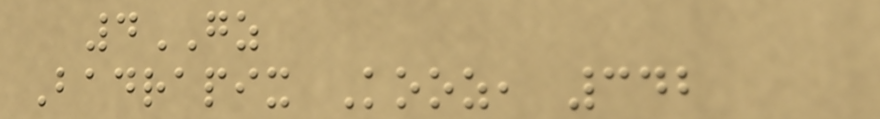4GZ
Badrapix Kooz, 342
